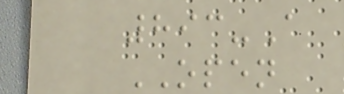893-A
OPEN
